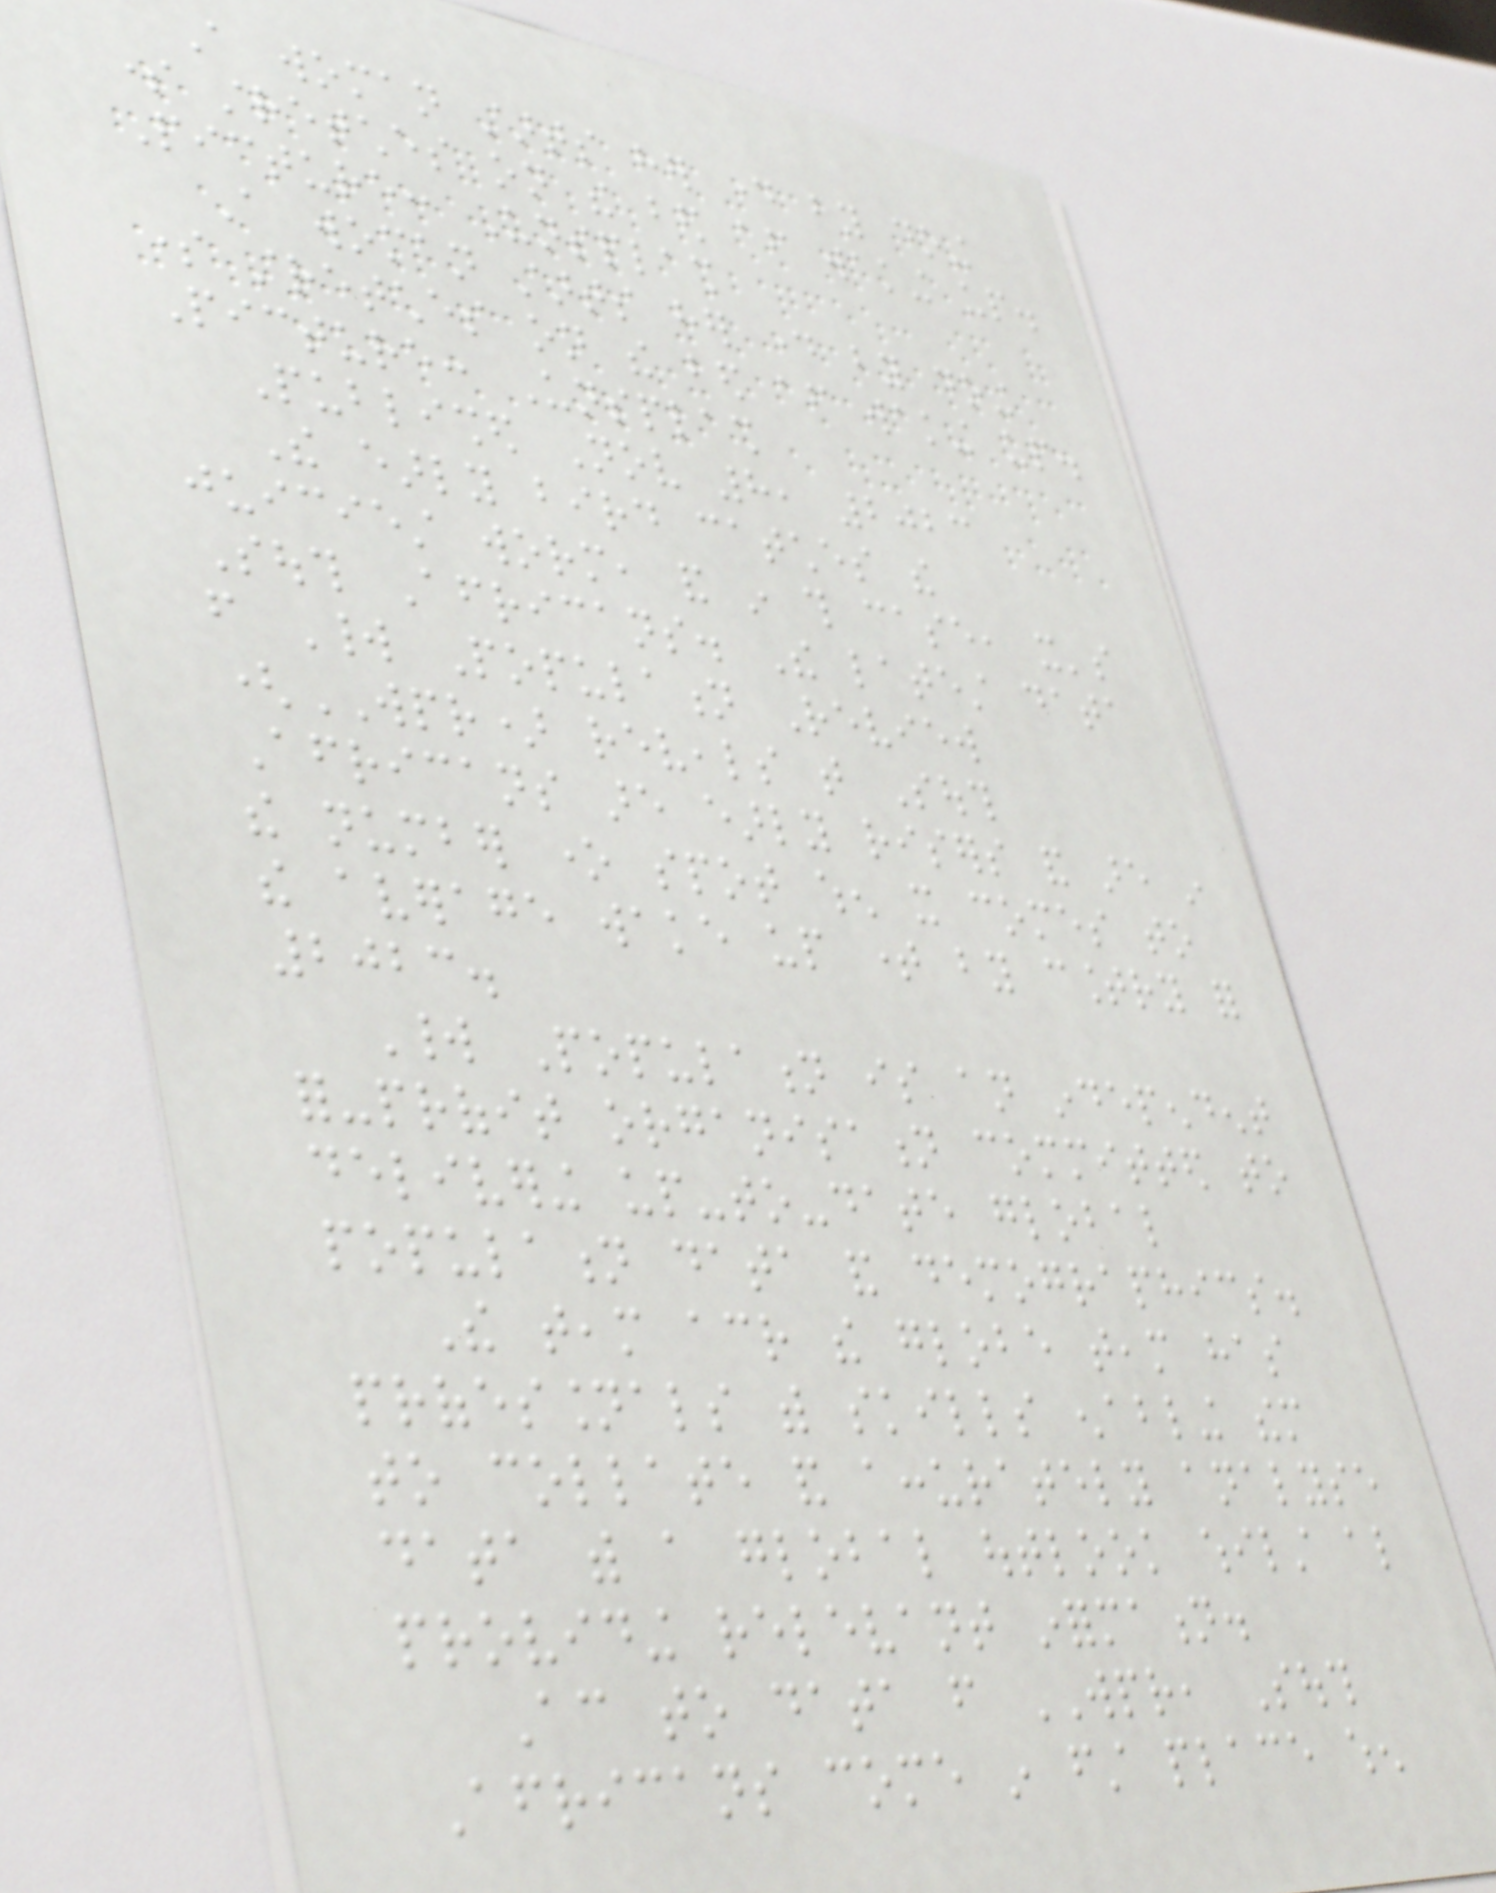A woman starts her day by doing
some stretches on the bed after waking up.
Picture: Unsplash
A woman starts her day by doing
some stretches on the bed after waking up.
Picture: Unsplash
Published Nov 8, 2023
The early bird catches the
juiciest worm, and in this case, it's
South Africans. The latest data
from World Population Review
(WPR) reveals that South
Africans are early risers and are in
the number one spot when it comes to
the average wake up time by country for
2023.
World Population is an independent
for-profit organisation committed to
delivering up-to-date global
population data and demographics.
The team across the globe team has
professionals with skills enabling them
to collate and accurately analyse
data with a global outlook whilst also
providing relevant information.
According to data from WPR, South
Africans come in first place when
